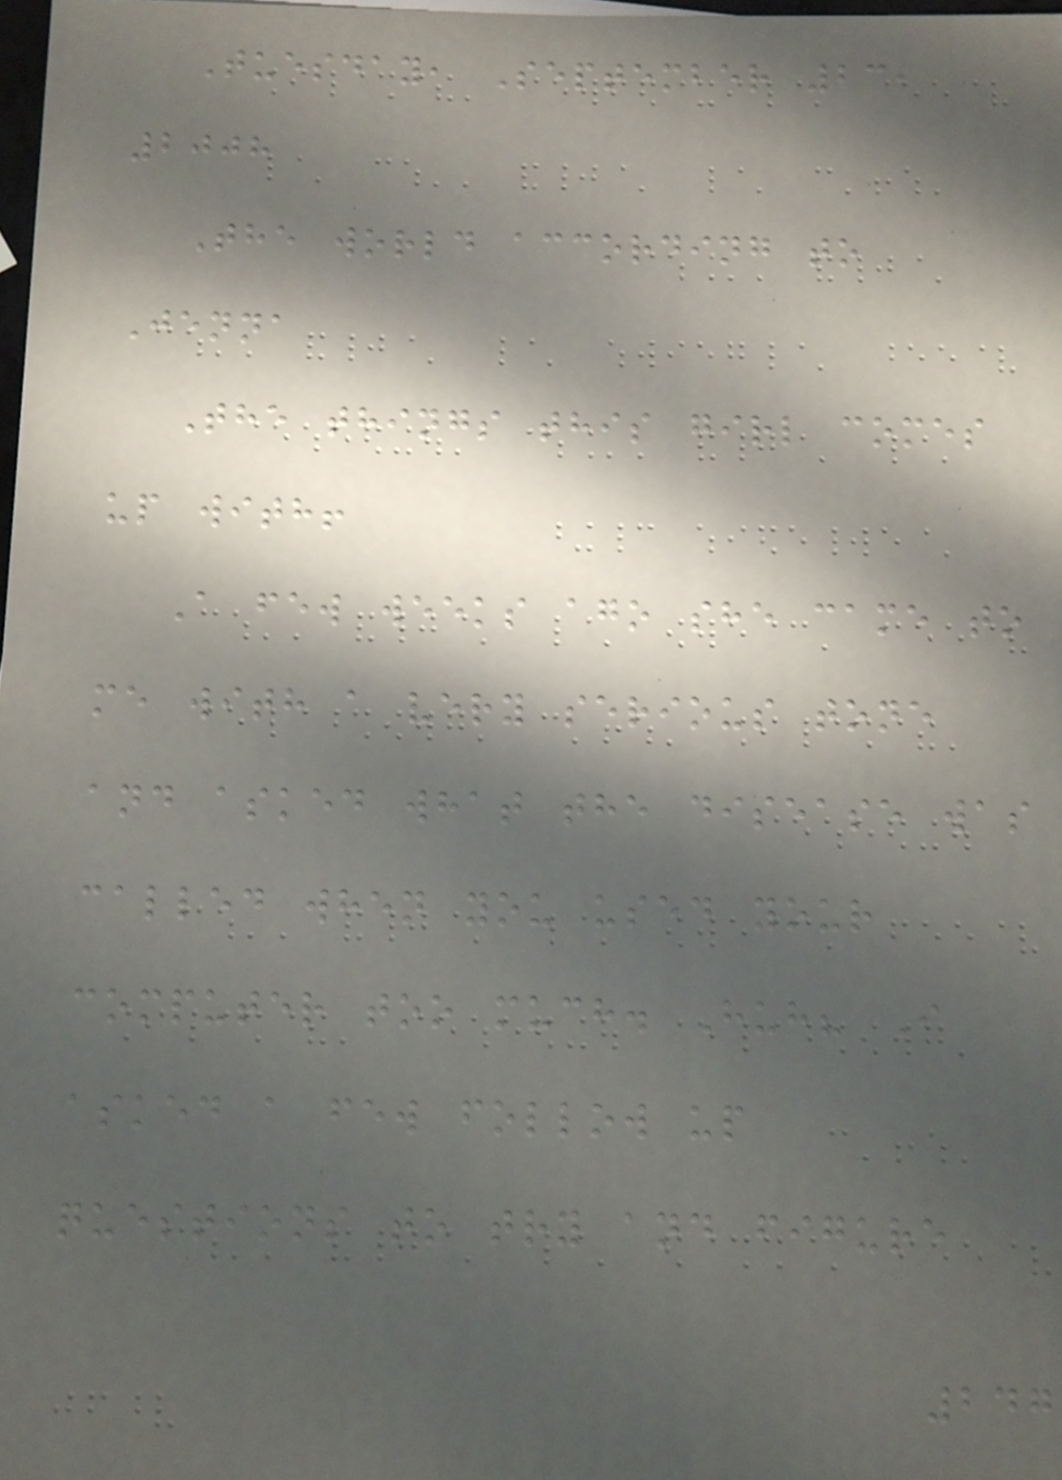Tuesday, September 23,
2008
The world according to
Jenna
The things this girl comes
up with!
A few weeks ago she came to
me with a very serious tone
and asked what the disease was
called when you used your
computer too much. Huh? I
asked a few follow up
questions to try and figure
247
